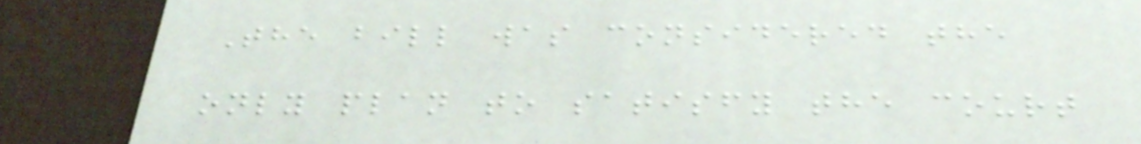The bill was considered the
only plan to satisfy the court
